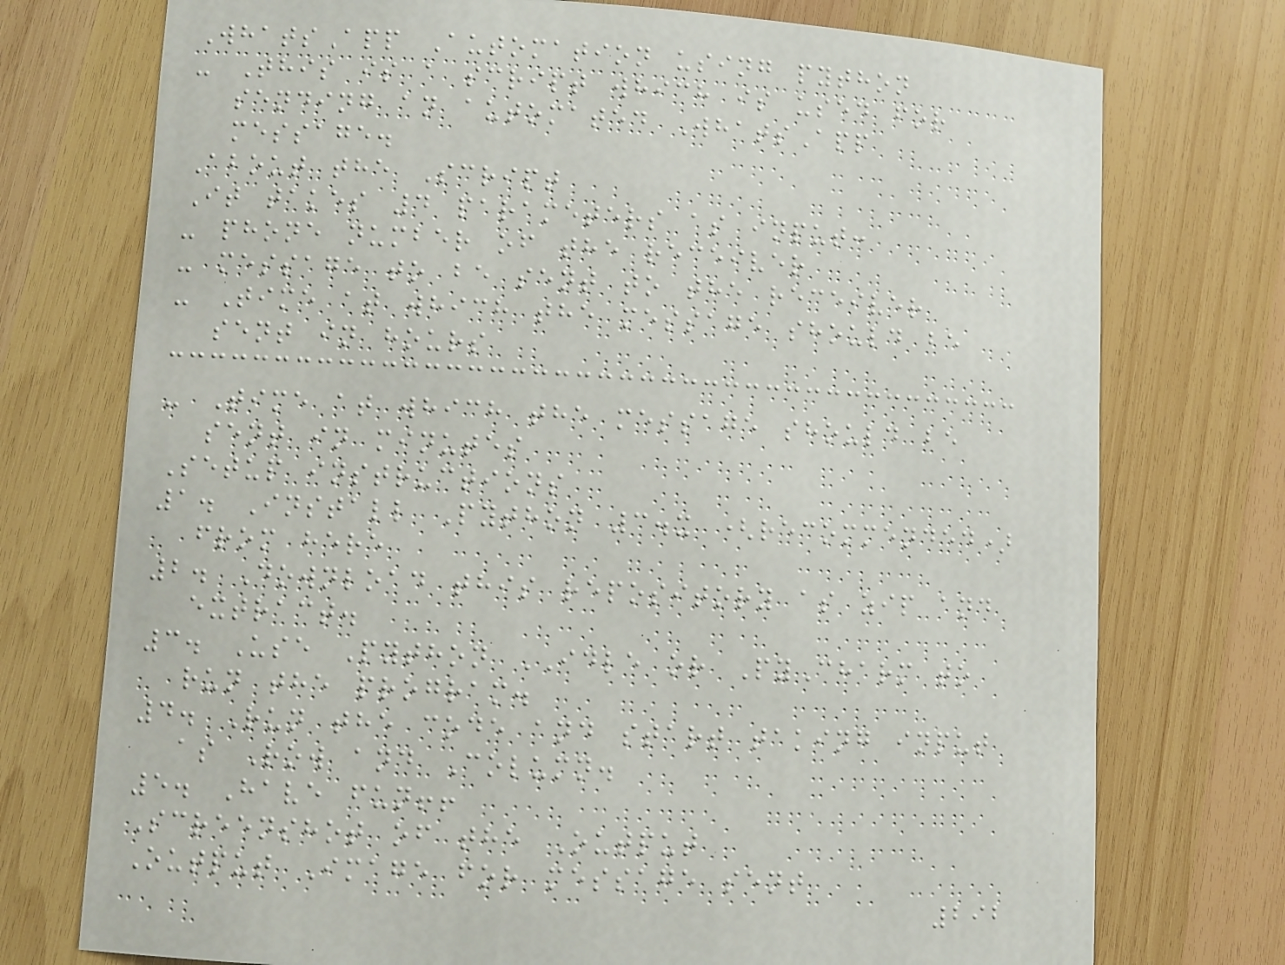WhatsApp Automation using python
- This is a script which is used for
sending an automated WhatsApp
message.
About the Script
It takes 4 parameters as input:
- phone number of the receiver
- message to be sent to the receiver
- Time at which the message should be
sent in hours
- Time at which the message should be
sent in minutes
Setup instructions
1. Install Python 3.x (recommended)
from here
2. Download this repository as zip and
extract.
3. Use Python IDLE or PyCharm to
run the program.
4. Run the code and start taking input
as Row and Column.
5. Have fun!!
Screenshot of the Output
Output Image for message sent
292
